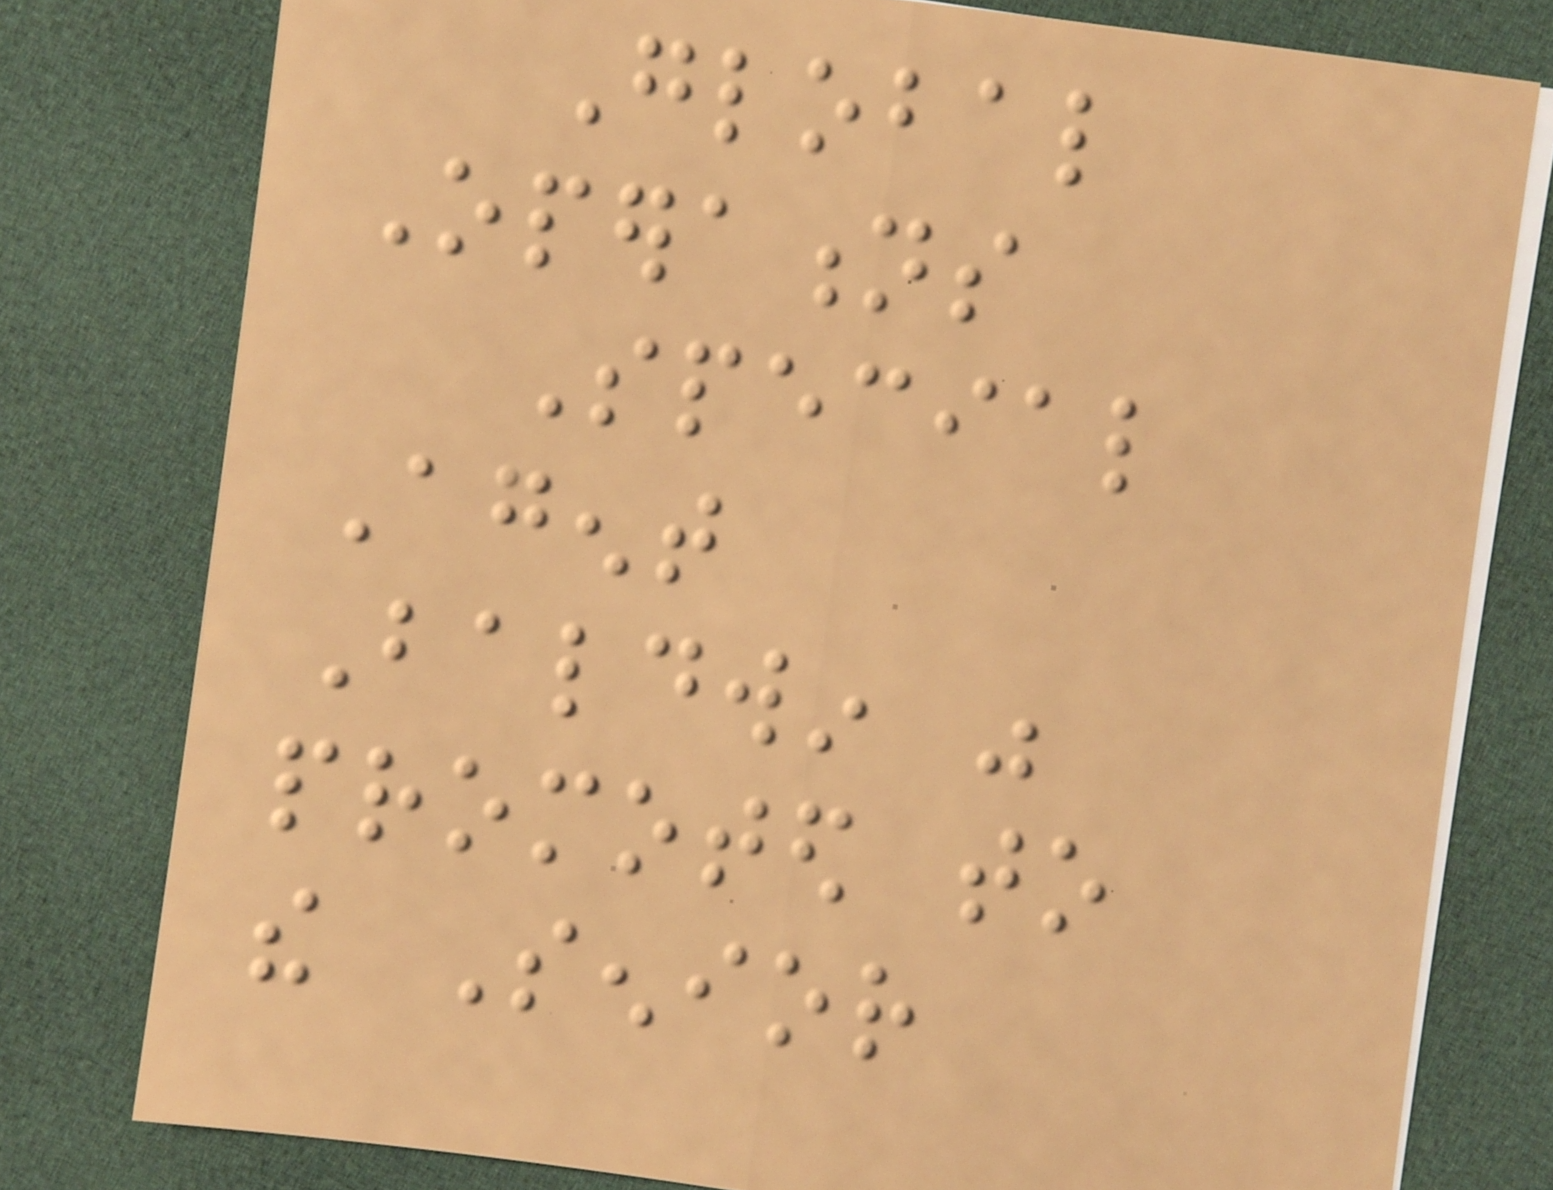Global
Operations
Special
Agent
Baldwin was
promoted to
the Senior
